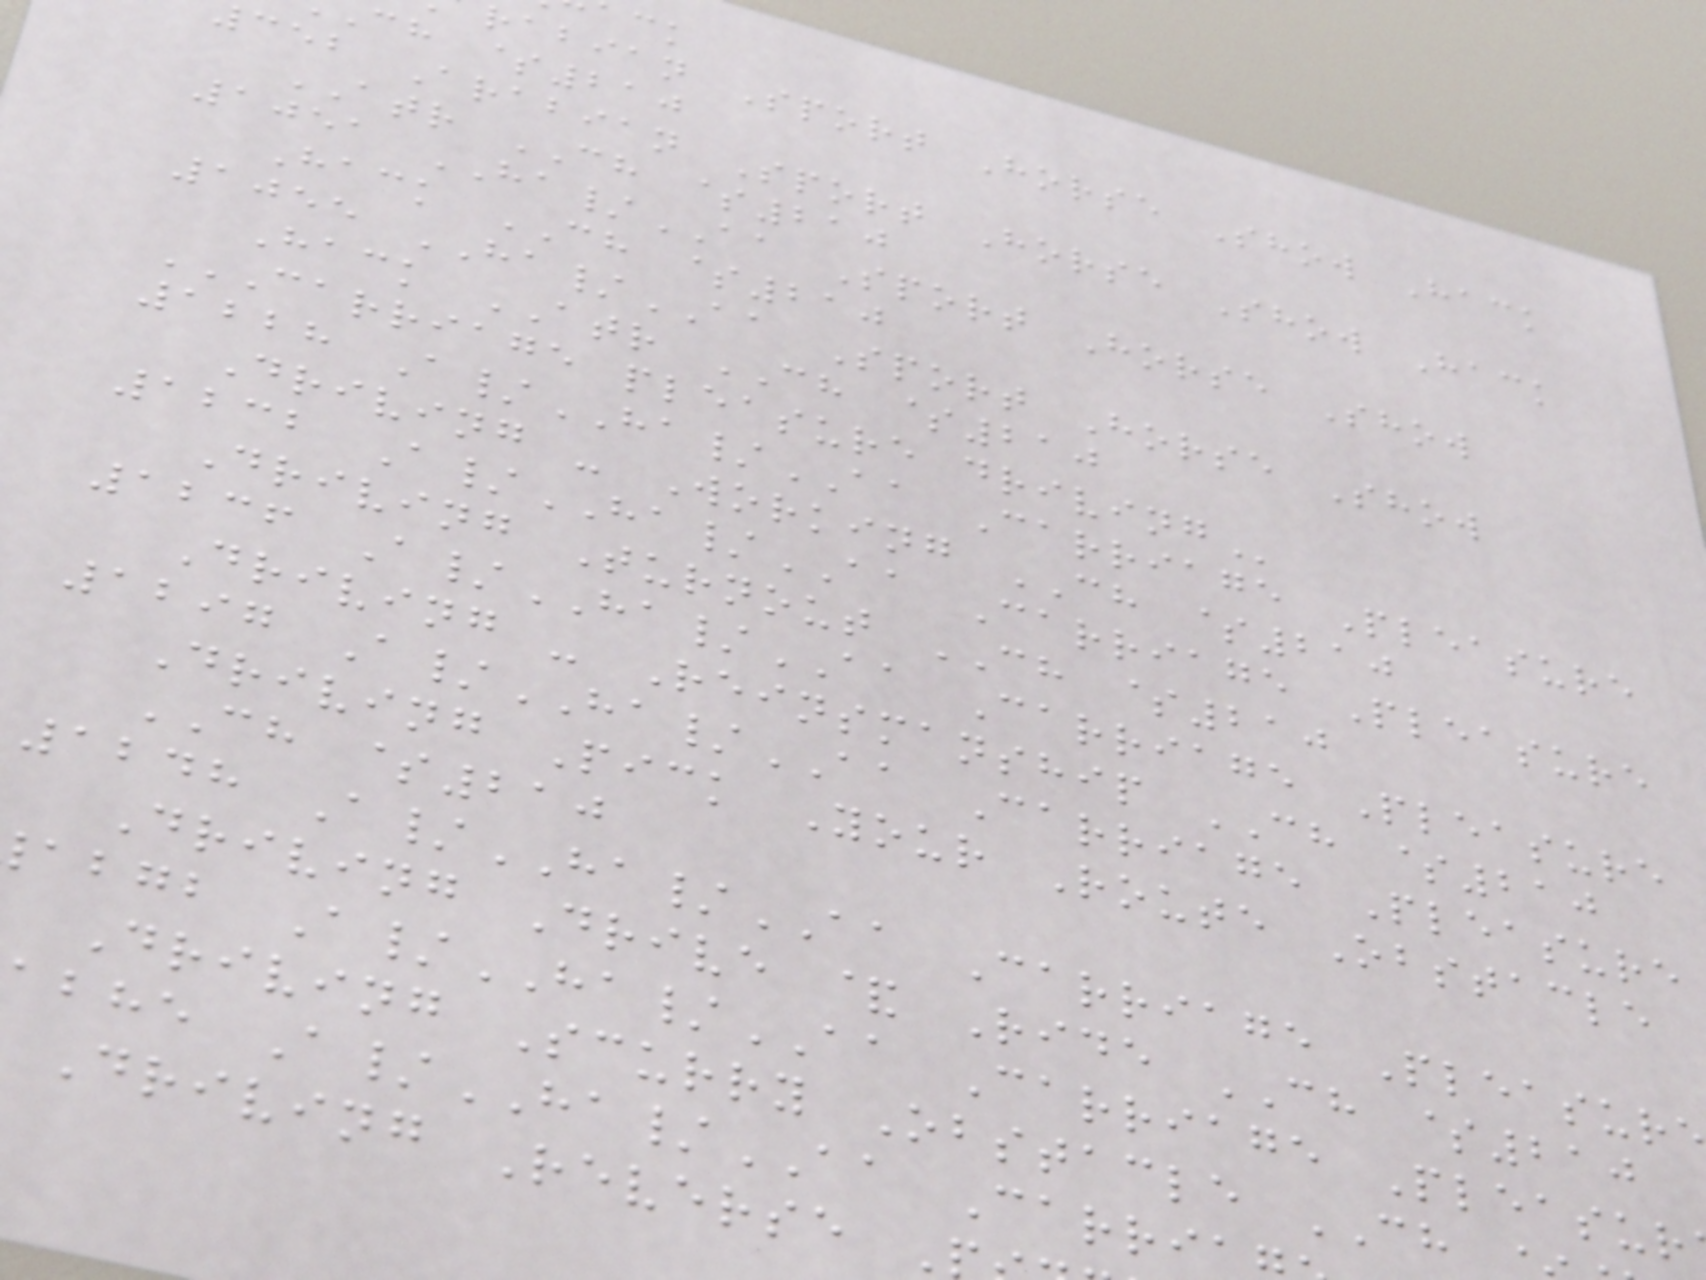rabian Sport Horse Show Hack
ch $210
ceb Arabian Sport Horse Show Hack
ATR CH $210
1051 HA/AA Sport Horse Show
Hack CH $210
1055 HA/AA Sport Horse Show
Hack ATR CH $210
CARRIAGE PLEASURE DRIVING
1228 A/HA/AA Carriage Pleasure
Driving - Working CH $210
1232 A/HA/AA Carriage Pleasure
Driving Turnout CH $210
1236 A/HA/AA Carriage Pleasure
Driving - Reinsmanship CH $210
1297 A/HA/AA Carriage Pleasure
Driving Pick Your Route Obstacle
CH $210
1248 A/HA/AA Carriage Pleasur
Driving Drive & Ride CH $210
abgb A/HA/AA Carriage Pleasur
Driving Scurry Obstacle CH
abhe A/HA/AA Carri
Driving Reverse
